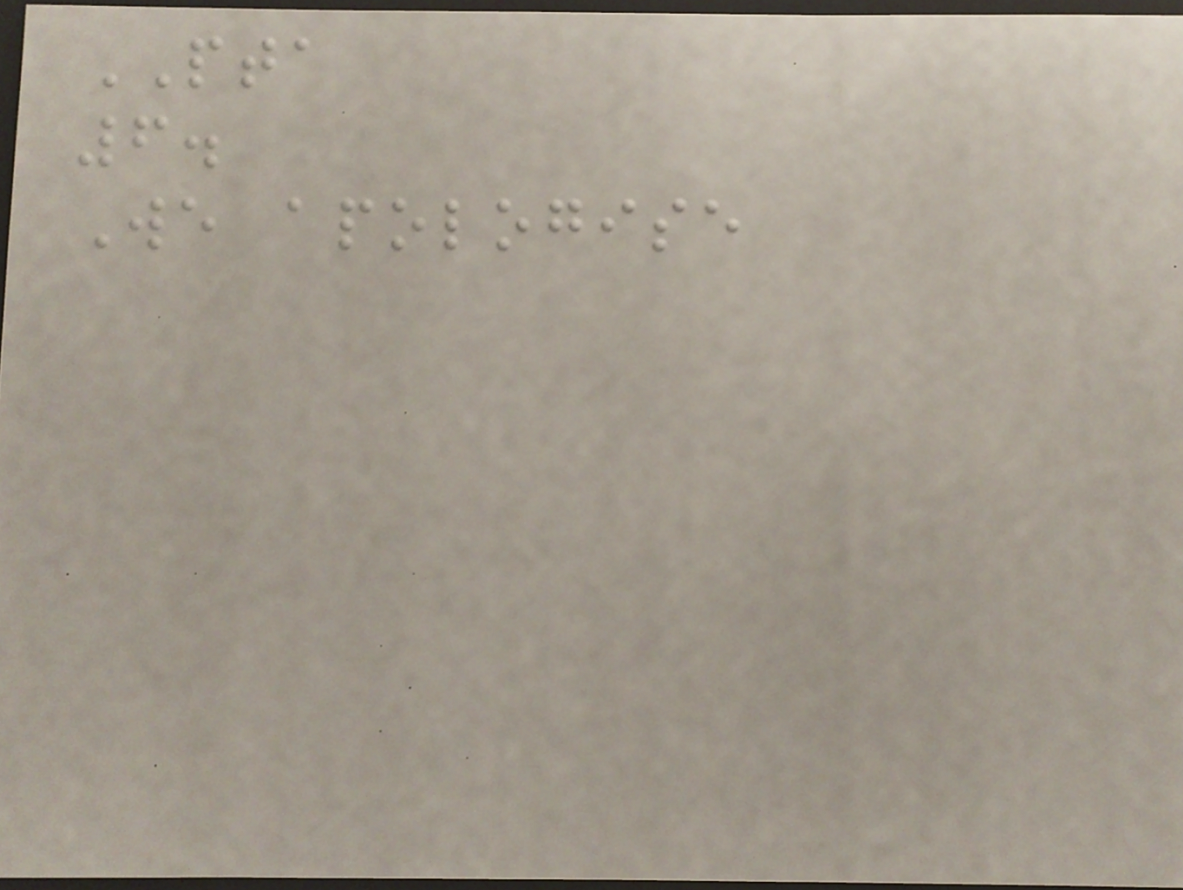PTA
6.
We apologise
